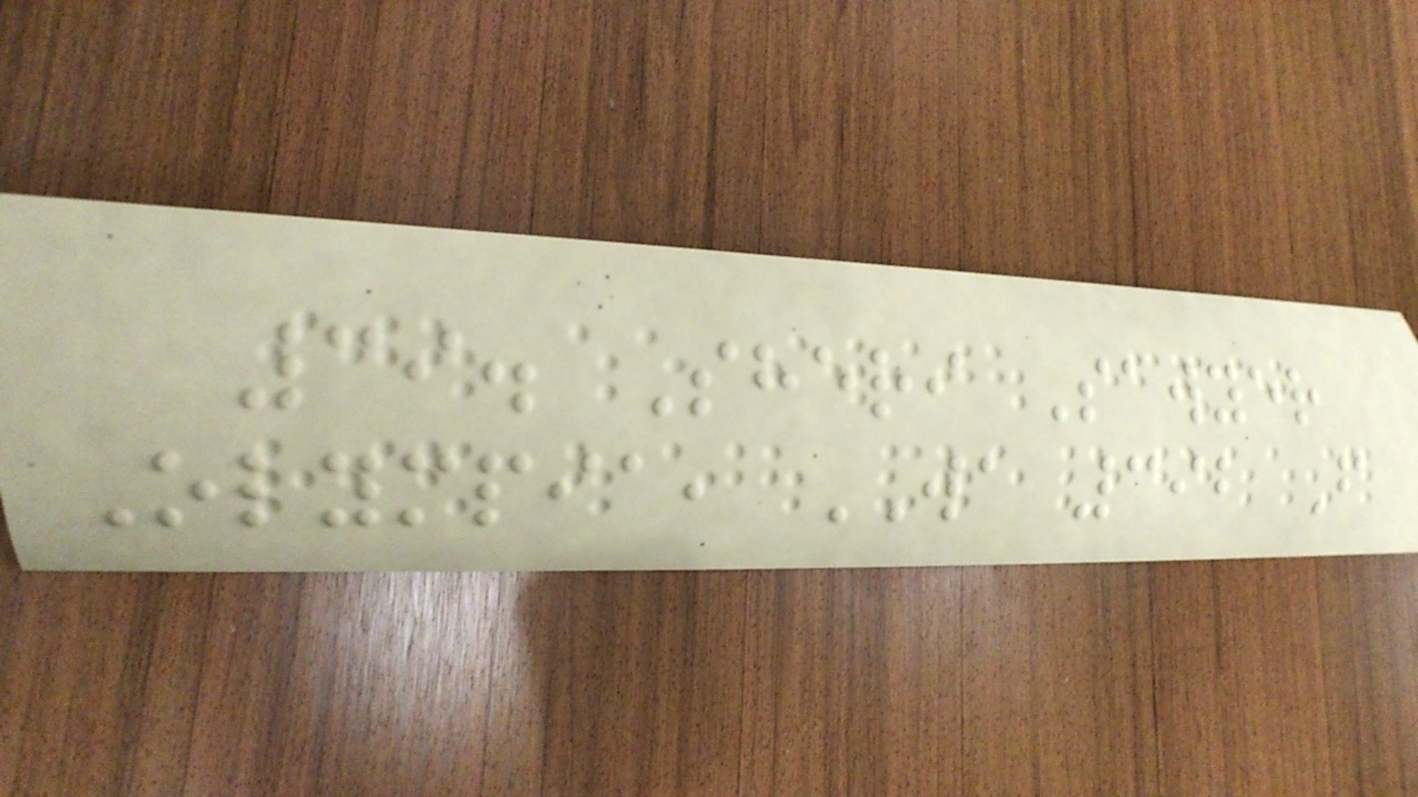39. Sheri Sawyer
Olympia, WA 392 F
